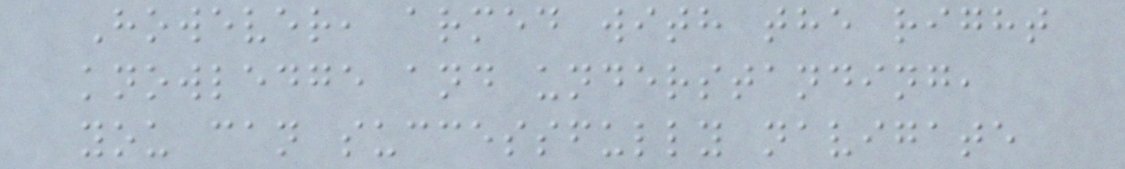However, armed with the right
knowledge and understanding,
you can successfully navigate
